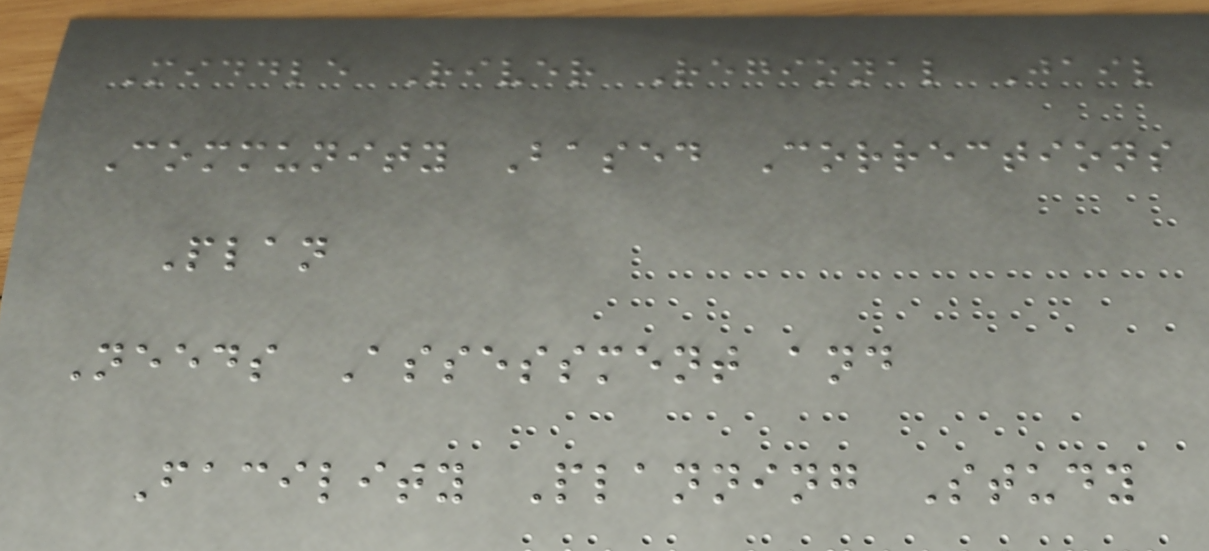Middle River Regional Jail
Community Based Corrections
Plan
Needs Assessment and
Facility Planning Study
